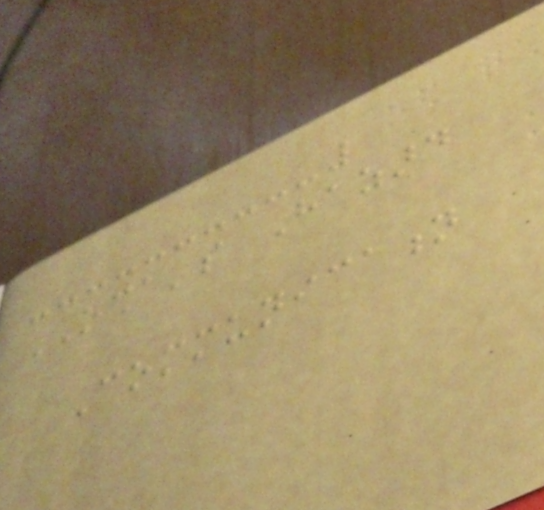OSHA's Hazard
Communication
